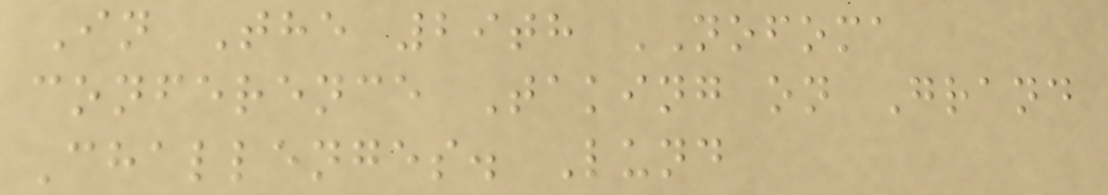In The 29th NOFOMA
conference Taking on Grand
Challenges. Lund
